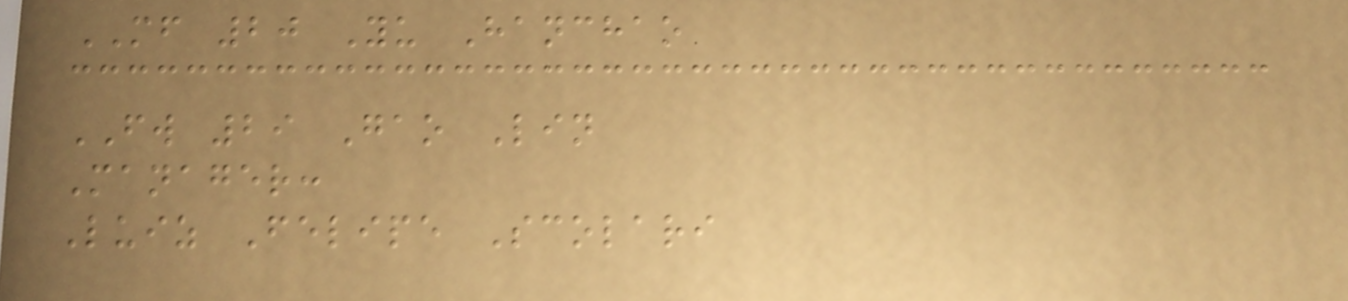MF 20 Yu Hanchao
FW 29 Gao Lin
Manager:
Luiz Felipe Scolari
